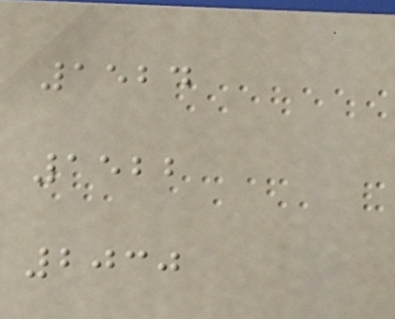1524
1522
2030
